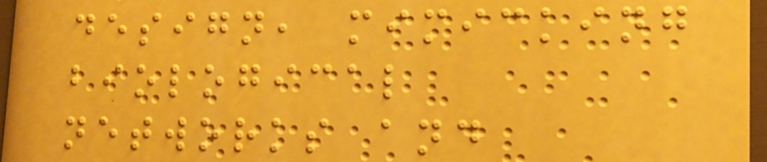design, mimicking
biological
networks and
